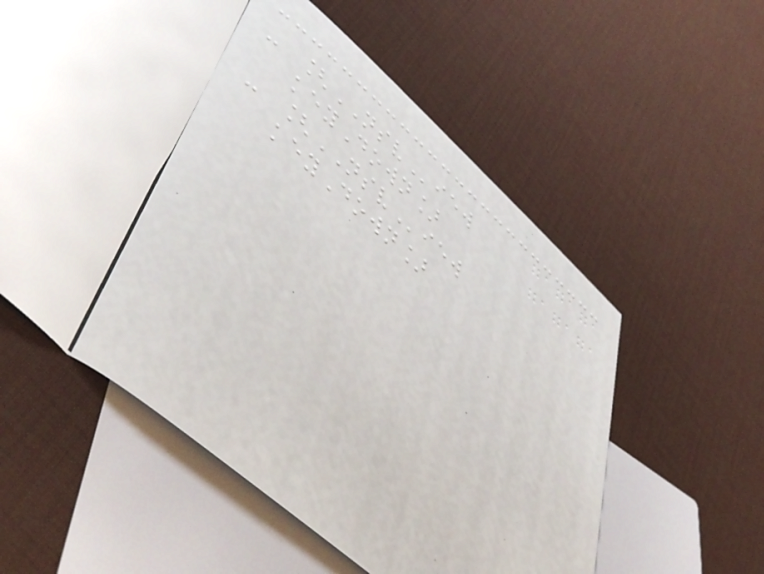- [NSView
keyDown]
- [NSView
keyDown]
